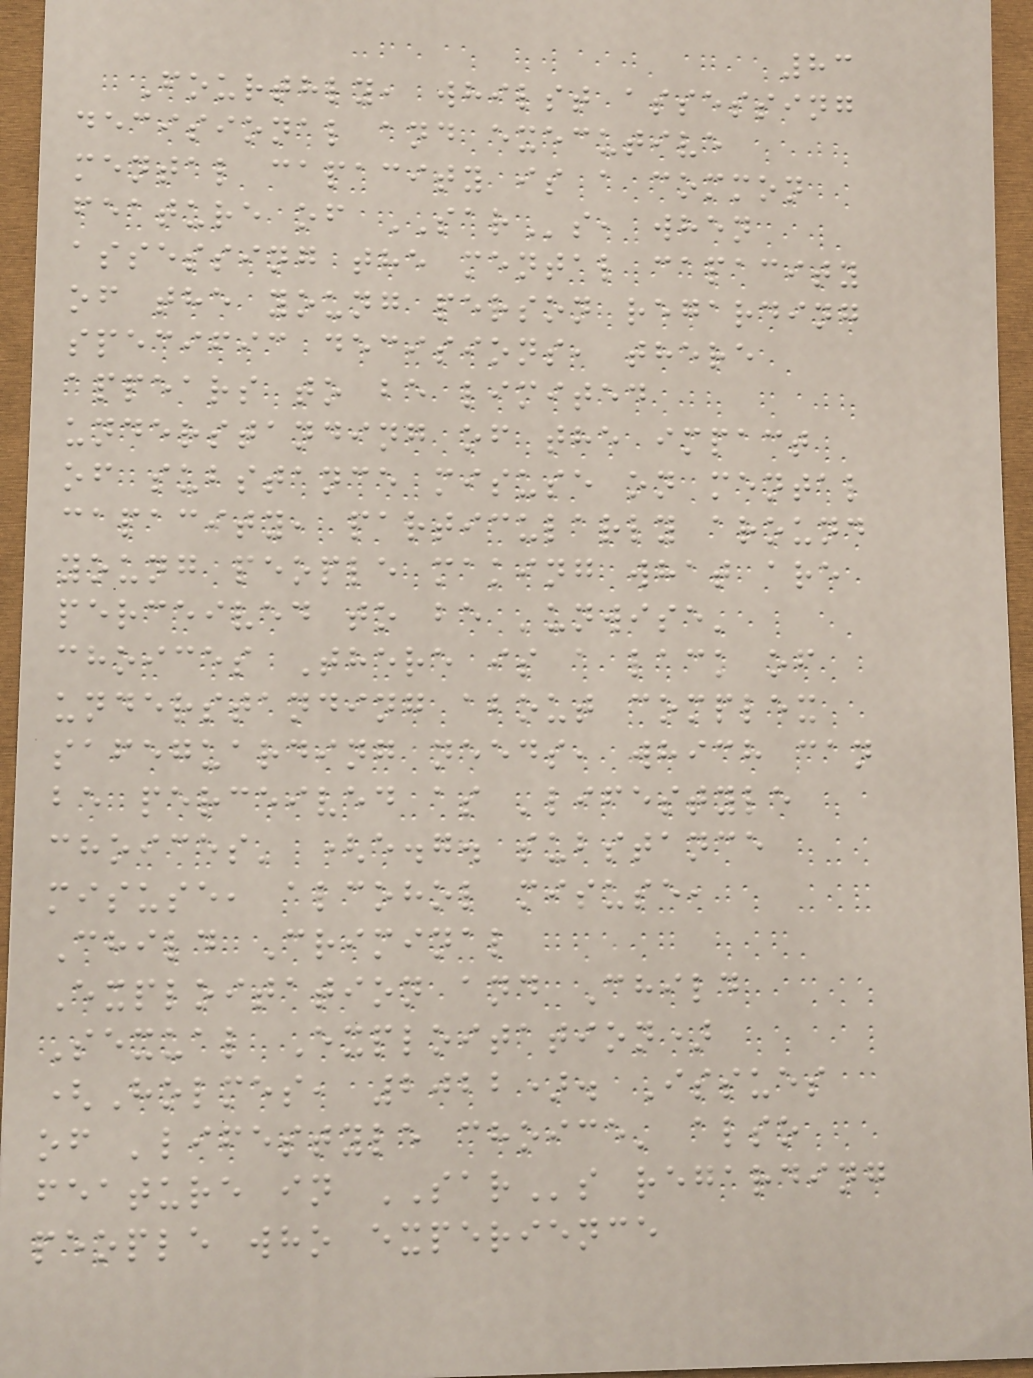83
Fourthly, whilst assessing
decisional and executive
mental capacity is a common
feature of SARs, when
assessing the mental capacity
of the young person regarding
specific decisions, there
appears to be limited
understanding of the impact
of substance misuse on mental
capacity, particularly around
young people making what are
perceived to be 'unwise'
choices There is a lack of
understanding about complex
safeguarding needs, which can
be perceived as 'lifestyle
choices' (e.g. substance
misuse, alcohol misuse,
Child Criminal
Exploitation and Child
Sexual Exploitation)
(Holmes, 2022). Issues
of 'lifestyle choice' also
feature in SARs regarding
people who experience
